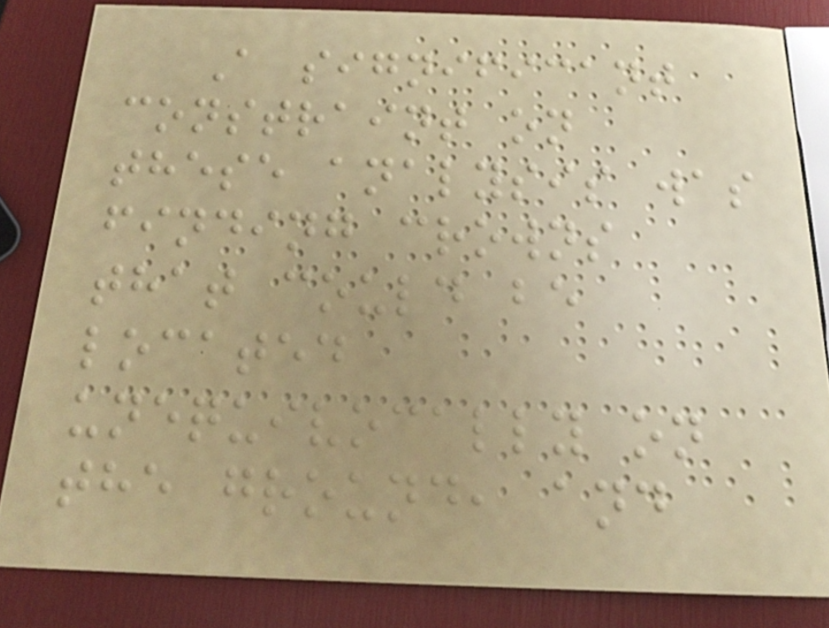A significant
constraint on
these analysis was
finding crowns
that could be
located
unequivocally on
the ground, and
